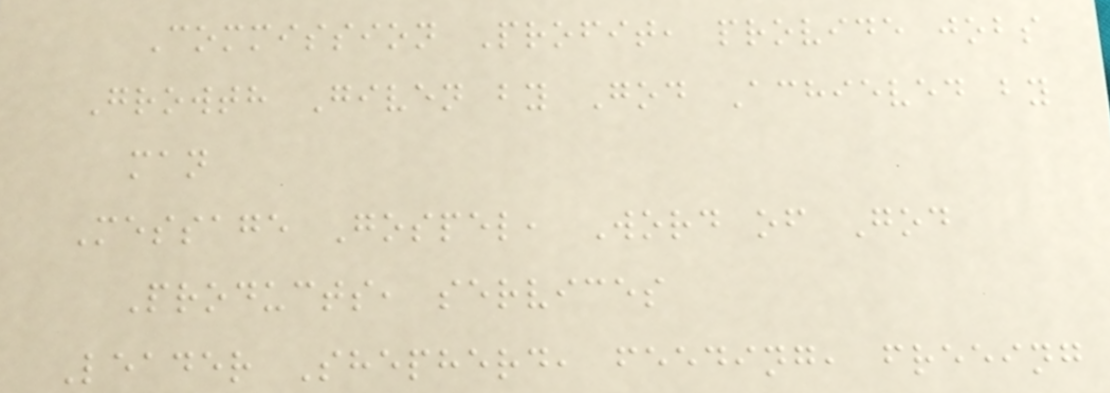Commission Profit, provide jobs
Growth Given by God Achieved by
man
Message Gospel, Word of God
Products, services
Leader Shepherd, feeding, freeing
